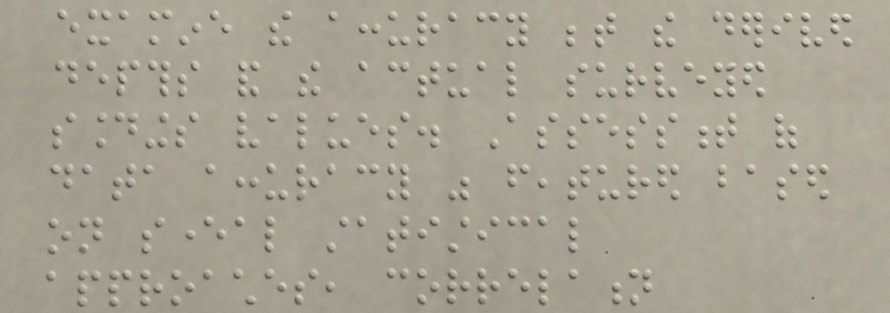examine the accuracy between the derived
depths and the actual surveyed
soundings values. Assessment of
data accuracy was featured based
on several statistical
approaches, correlation
